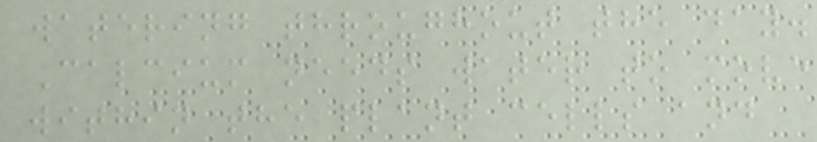watering throughout the day.
Calcium needs water to move
within the plant cells and
